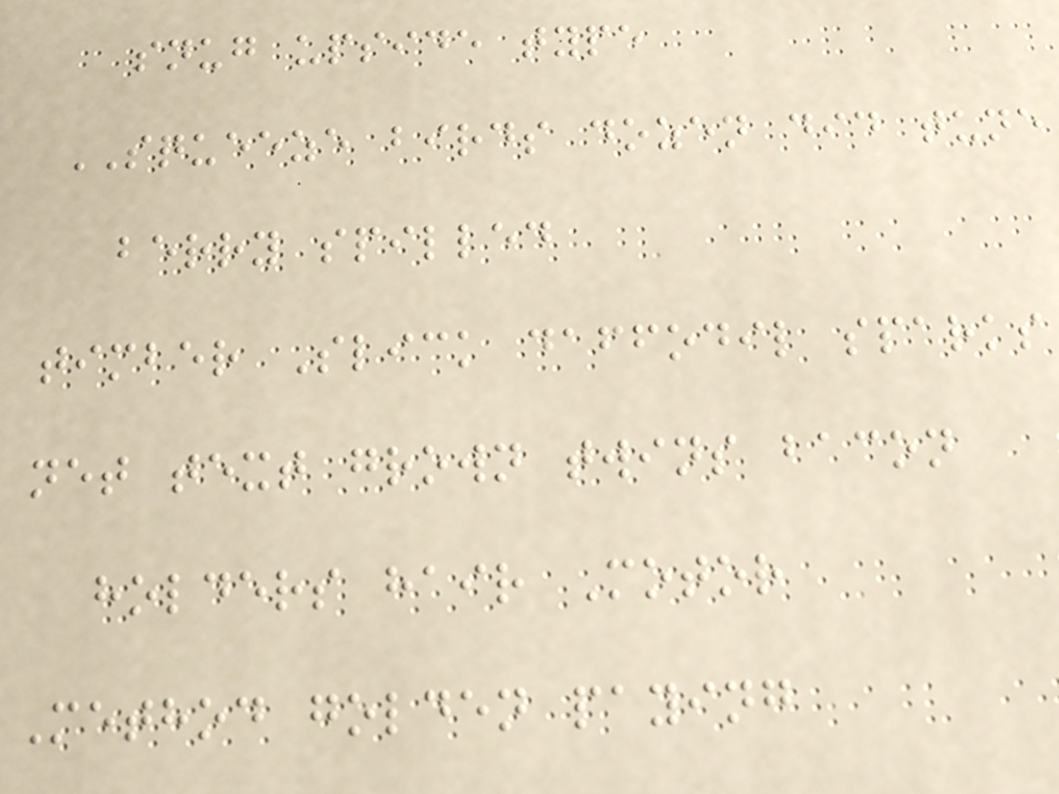snug upside type
SQUEEZE birds dozen did tune
berry spilled
timber Slick daffodil sparks
net text grown twins bacon
holders hair Motor
Method golden paying
